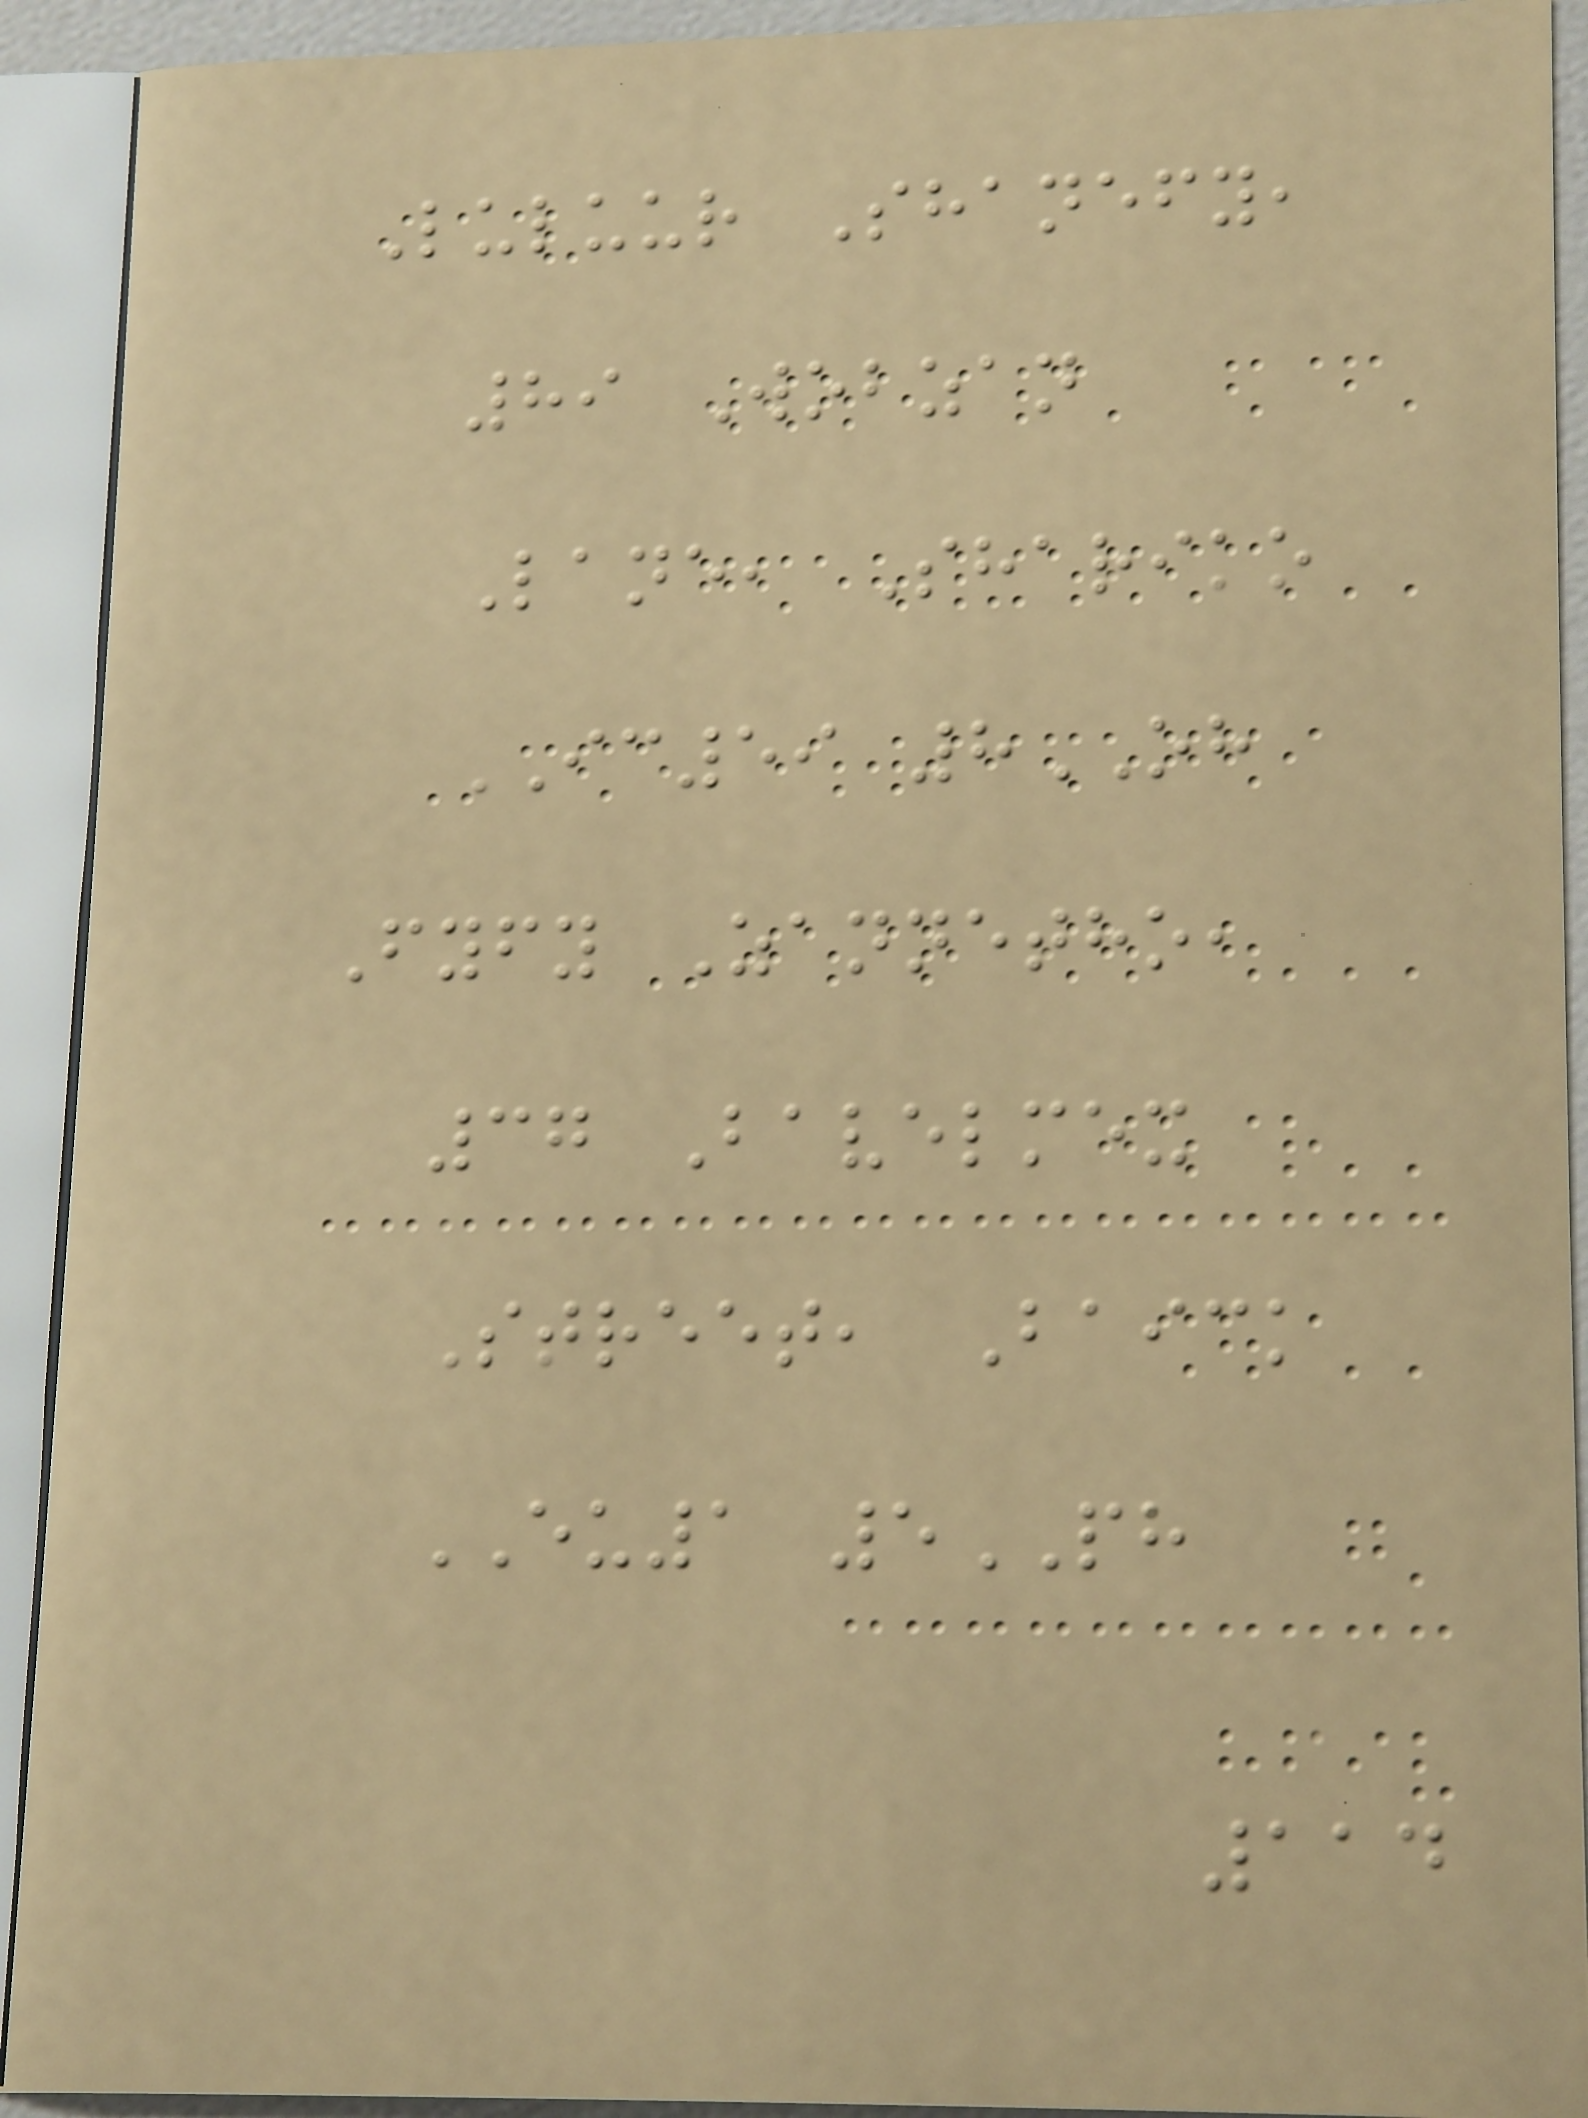Luluur Shanefy,
89 Wobzan
Lane, Shariko
IC59 8OH
Fyfy Zannetho,
37 Bavelmex
Street, Baick
EU1 5PH
114
